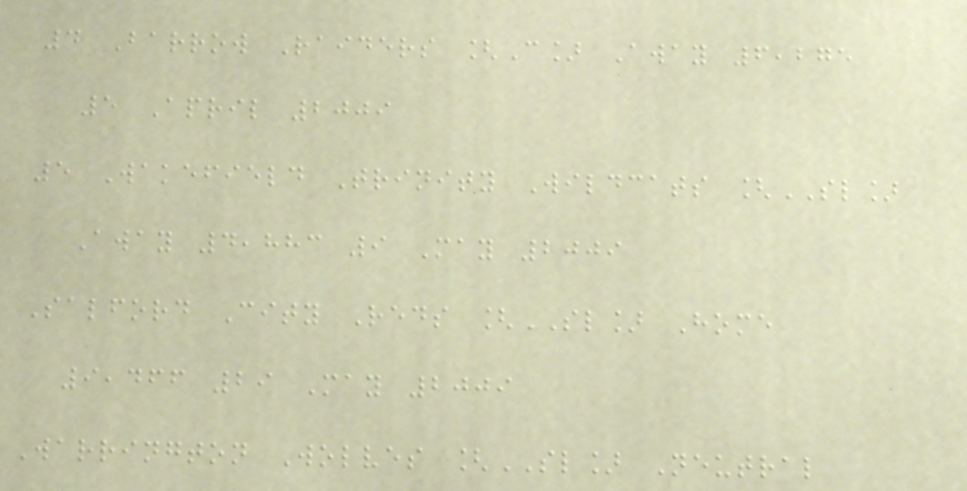4 Barrow Raiders [C] Away 6,275
5 April 2009
5 Wakefield Trinity Wildcats [SL]
Away 4,883 9 May 2009
Salford City Reds [SL] Home
9,466 29 May 2009
Warrington Wolves [SL] Neutral
